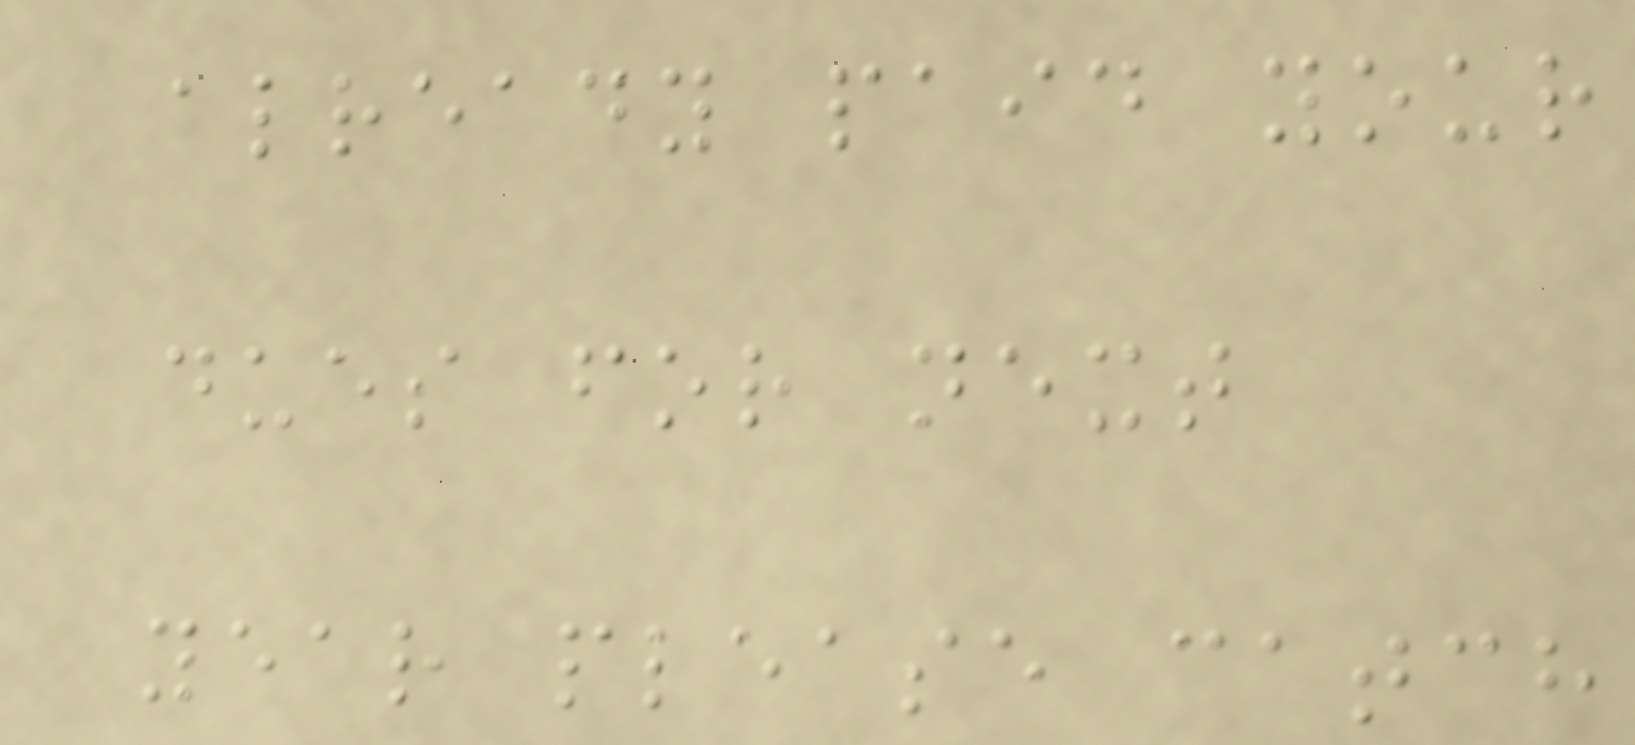already paid your
dues for next
year please catch
